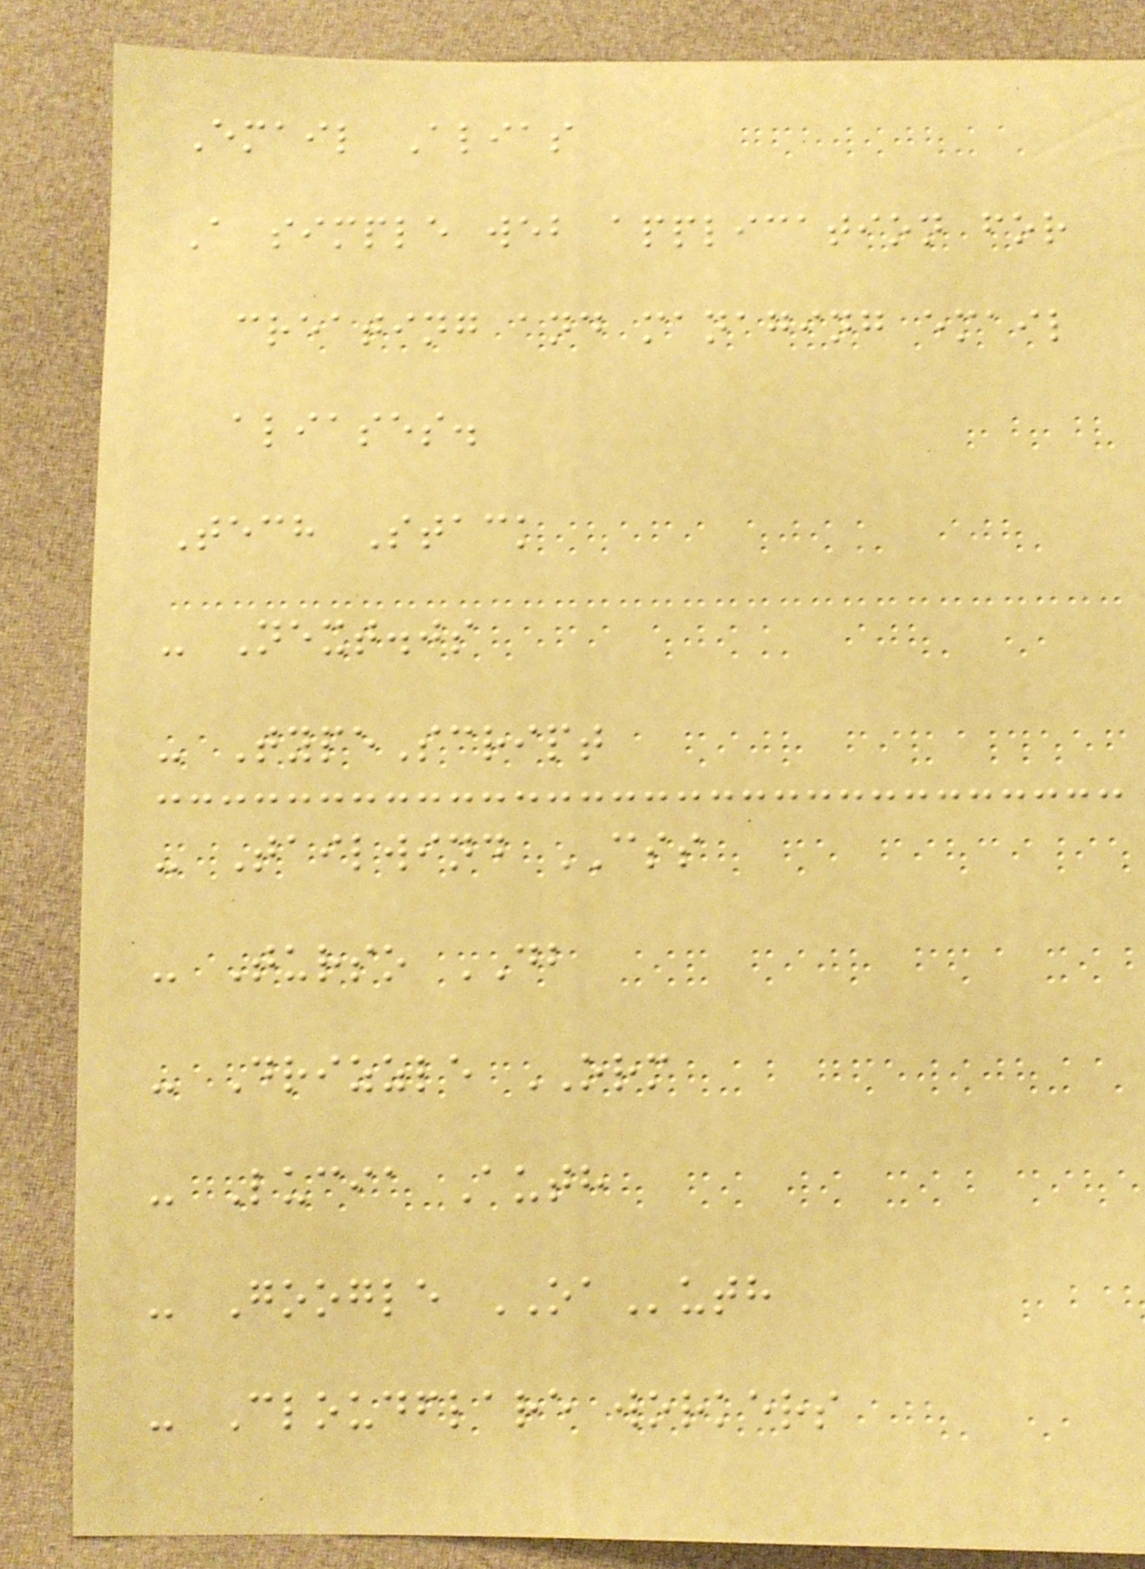Email Alias
A simple web application for
creating and managing email
aliases.
Tech Stack
- Next.js
- TypeScript
- Tailwind CSS
- Turso DB
- Drizzle ORM
- Lucia Auth
- Google OAuth
- Cloudflare workers
